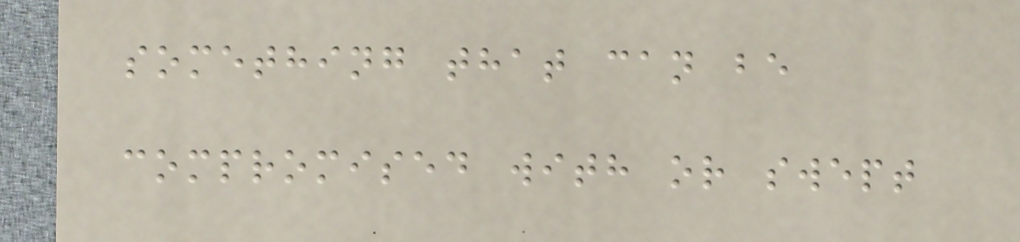something that can be
compromised with or swept
